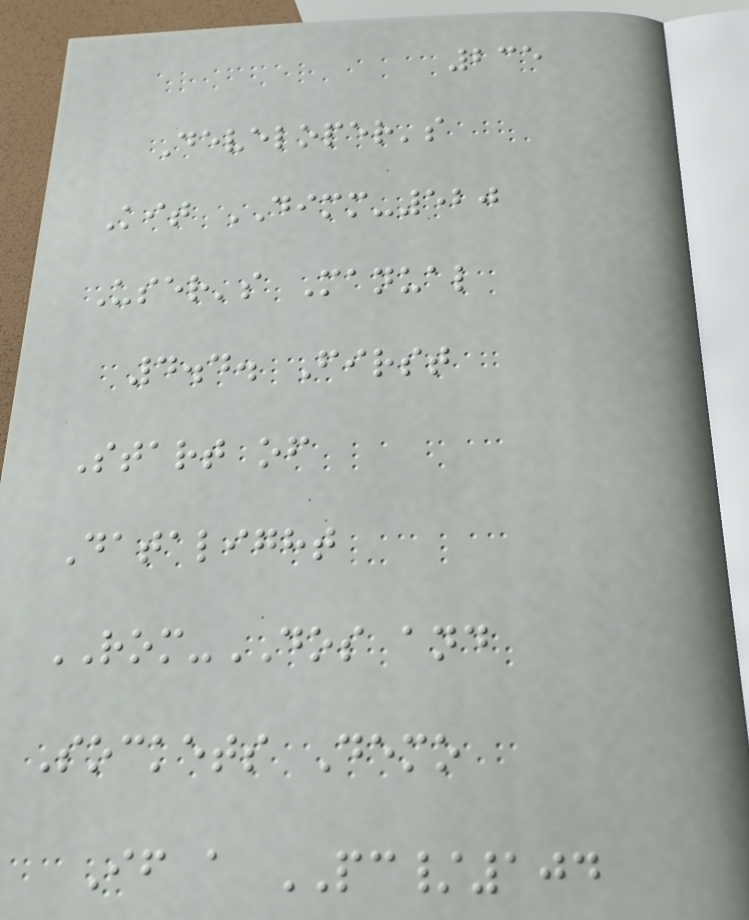235
Developer's
Kit DIMM-520
User's Manual
4.4. First
Start of
Datalight
ROM-DOS and
Sockets Demo
If a PC/104
